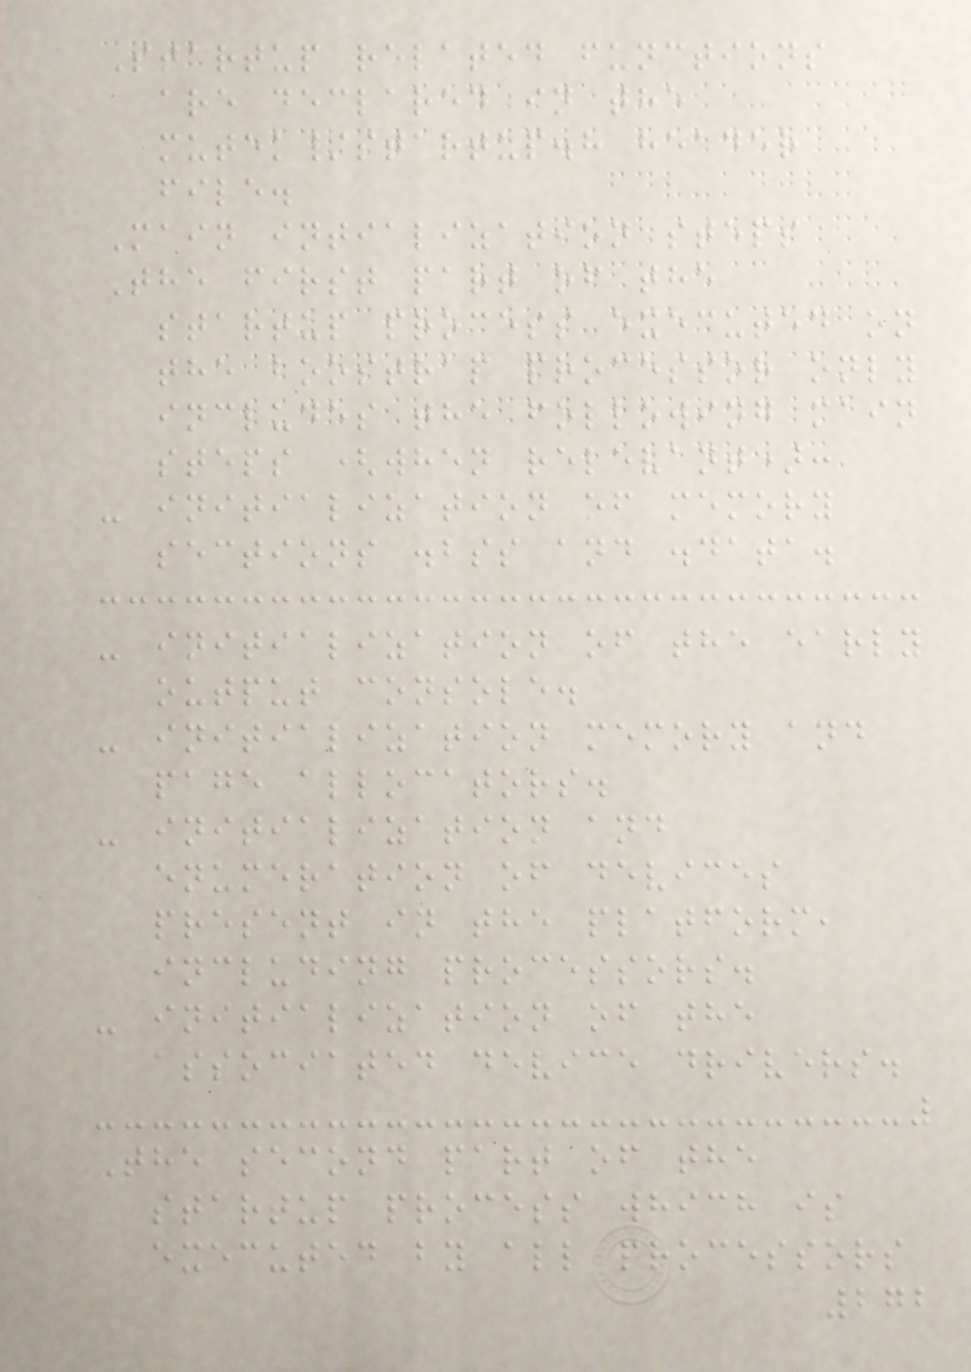Startup related functions
are declared in the
mutek/startup.h header
file.
Main intialization steps
The first part of the
startup process executed on
the boostrap processor only
includes the following main
steps (when relevant):
- initialization of memory
sections .bss and .data.
- initialization of the early
output console.
- initialization memory and
page allocators.
- initialization and
enumeration of devices
present in the platform,
including processors.
- initialization of the
associated device drivers.
The second part of the
startup process which is
executed by all processors
272
